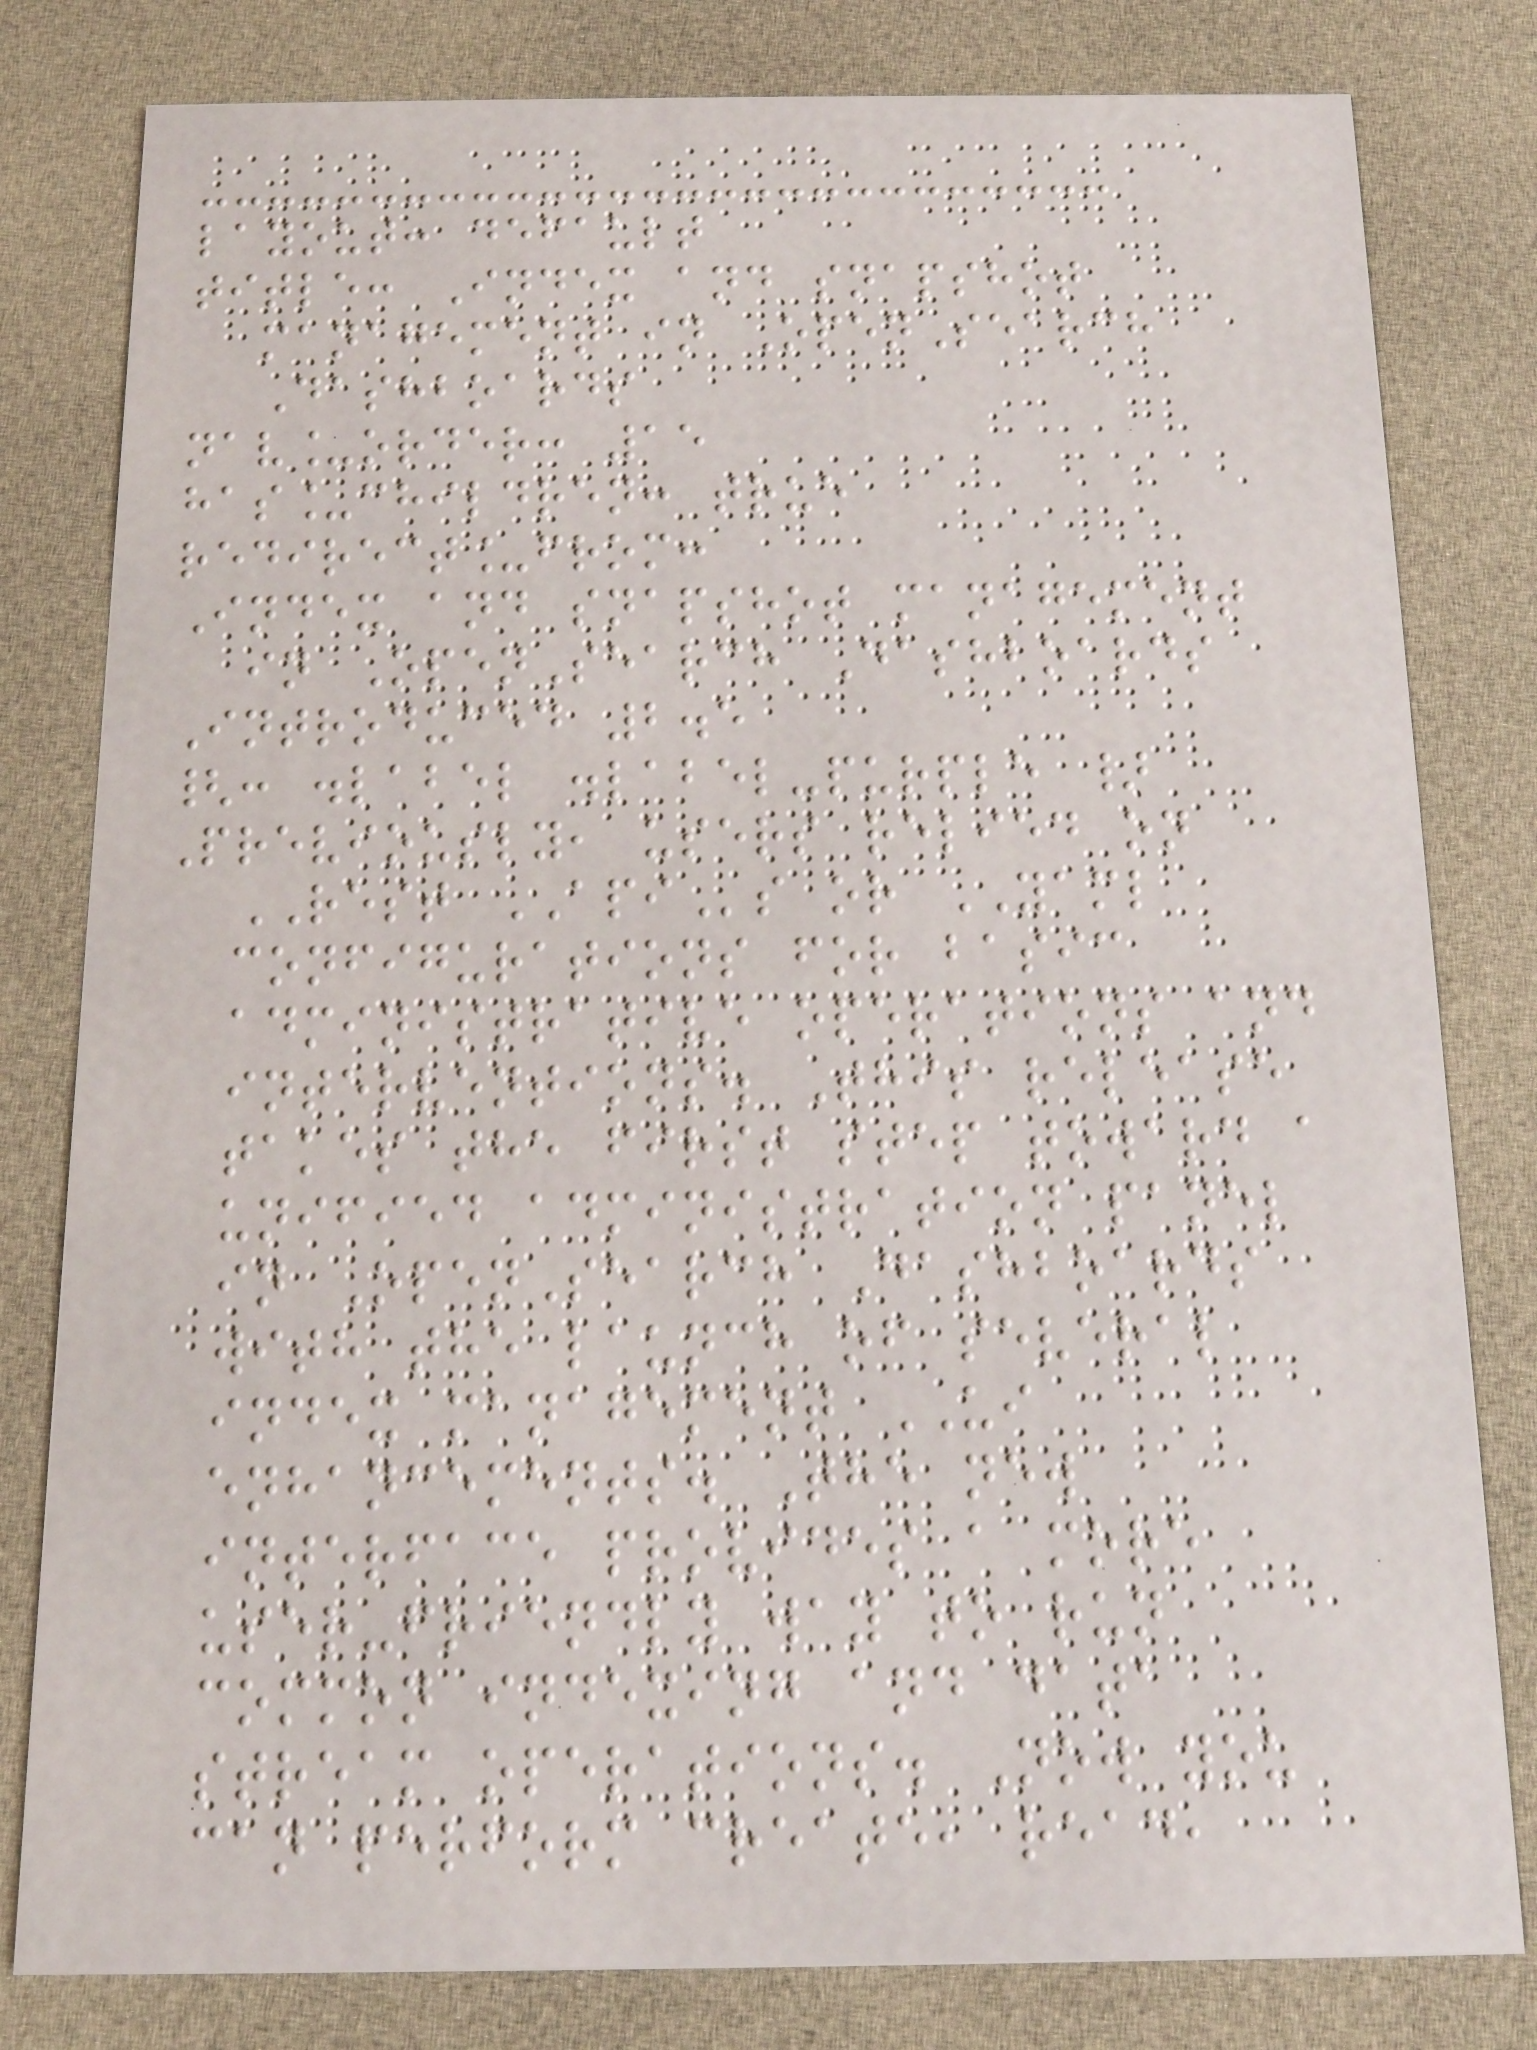layout: default
title: Index and snapshot
management in OpenSearch
Dashboards
nav_order: 15
has_children: true
redirect_from:
Index and snapshot management
in OpenSearch Dashboards
Introduced 2.5
{: .label .label-purple }
Previously, users relied on
REST APIs or YAML
configurations for basic
administrative operations and
interventions. This release
takes the first step toward a
unified administration panel
in OpenSearch Dashboards
with the launch of several
index management UI
enhancements. The new
interface provides a more
user-friendly way to run
common indexing and data
stream operations. Now you
can perform create, read,
